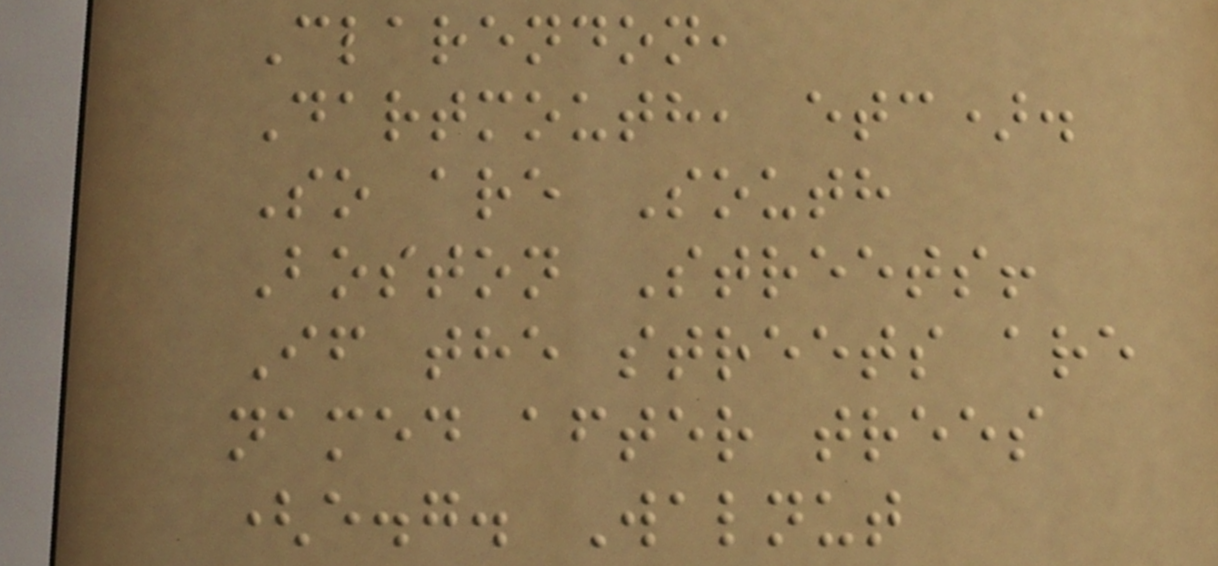Clarendon,
Dartmouth, etc).
So are South
Boston Streets!
If the streets are
named after trees
(e.g. Walnut
